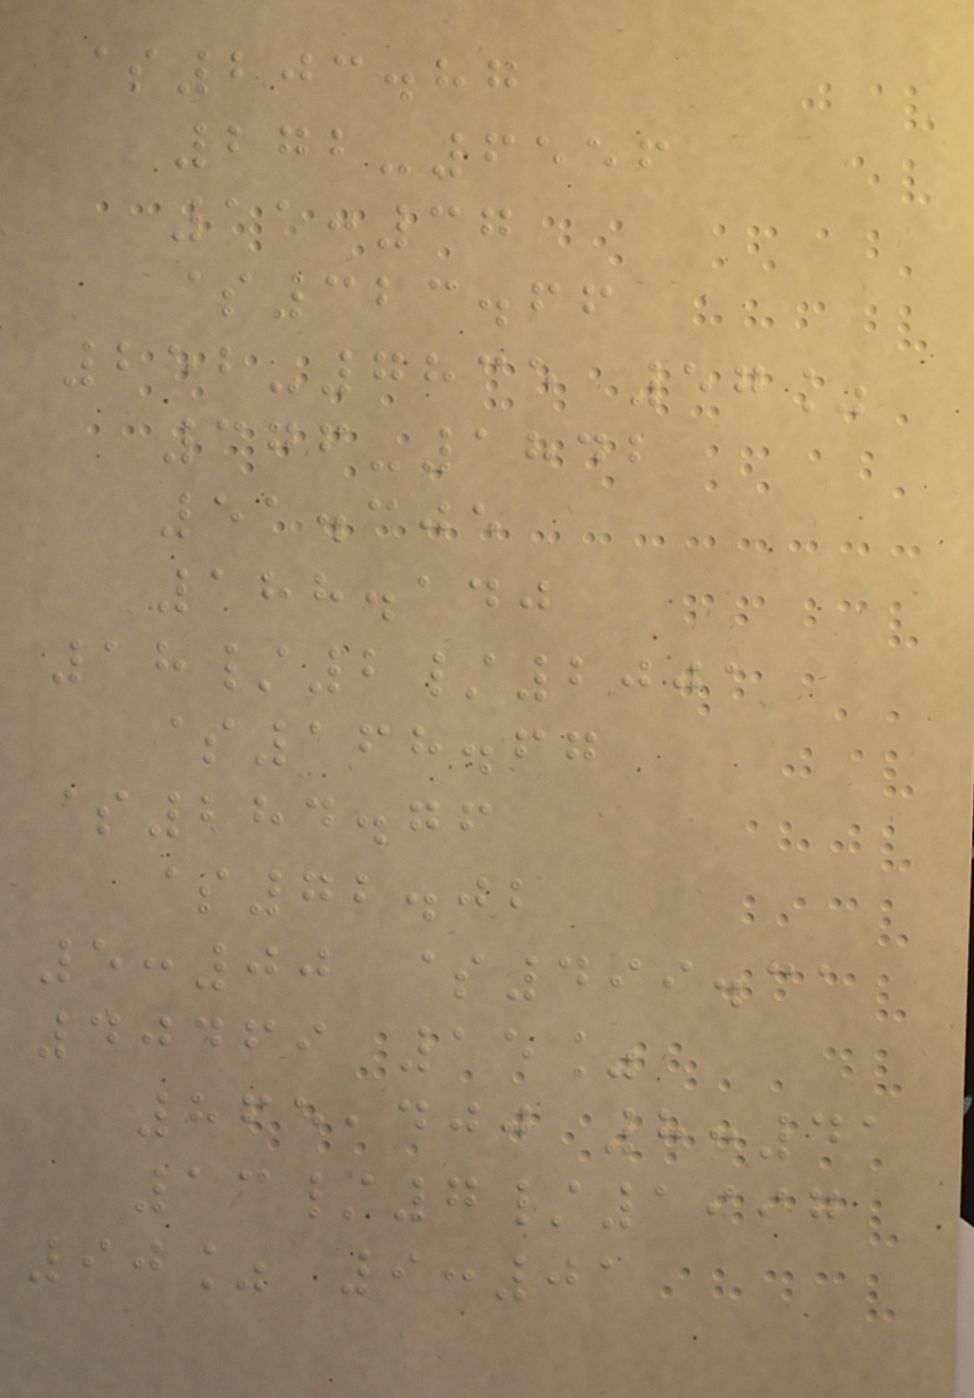$203.87
272-6556
11:37
$323.66
252-7835 57%
376-1842
51.305
188.140
18/2/2001
$168.67
$284.76
$72.02
5:00 $499.31
40469 15%
865,400 8:41
13/7/1997
90% 9:01
